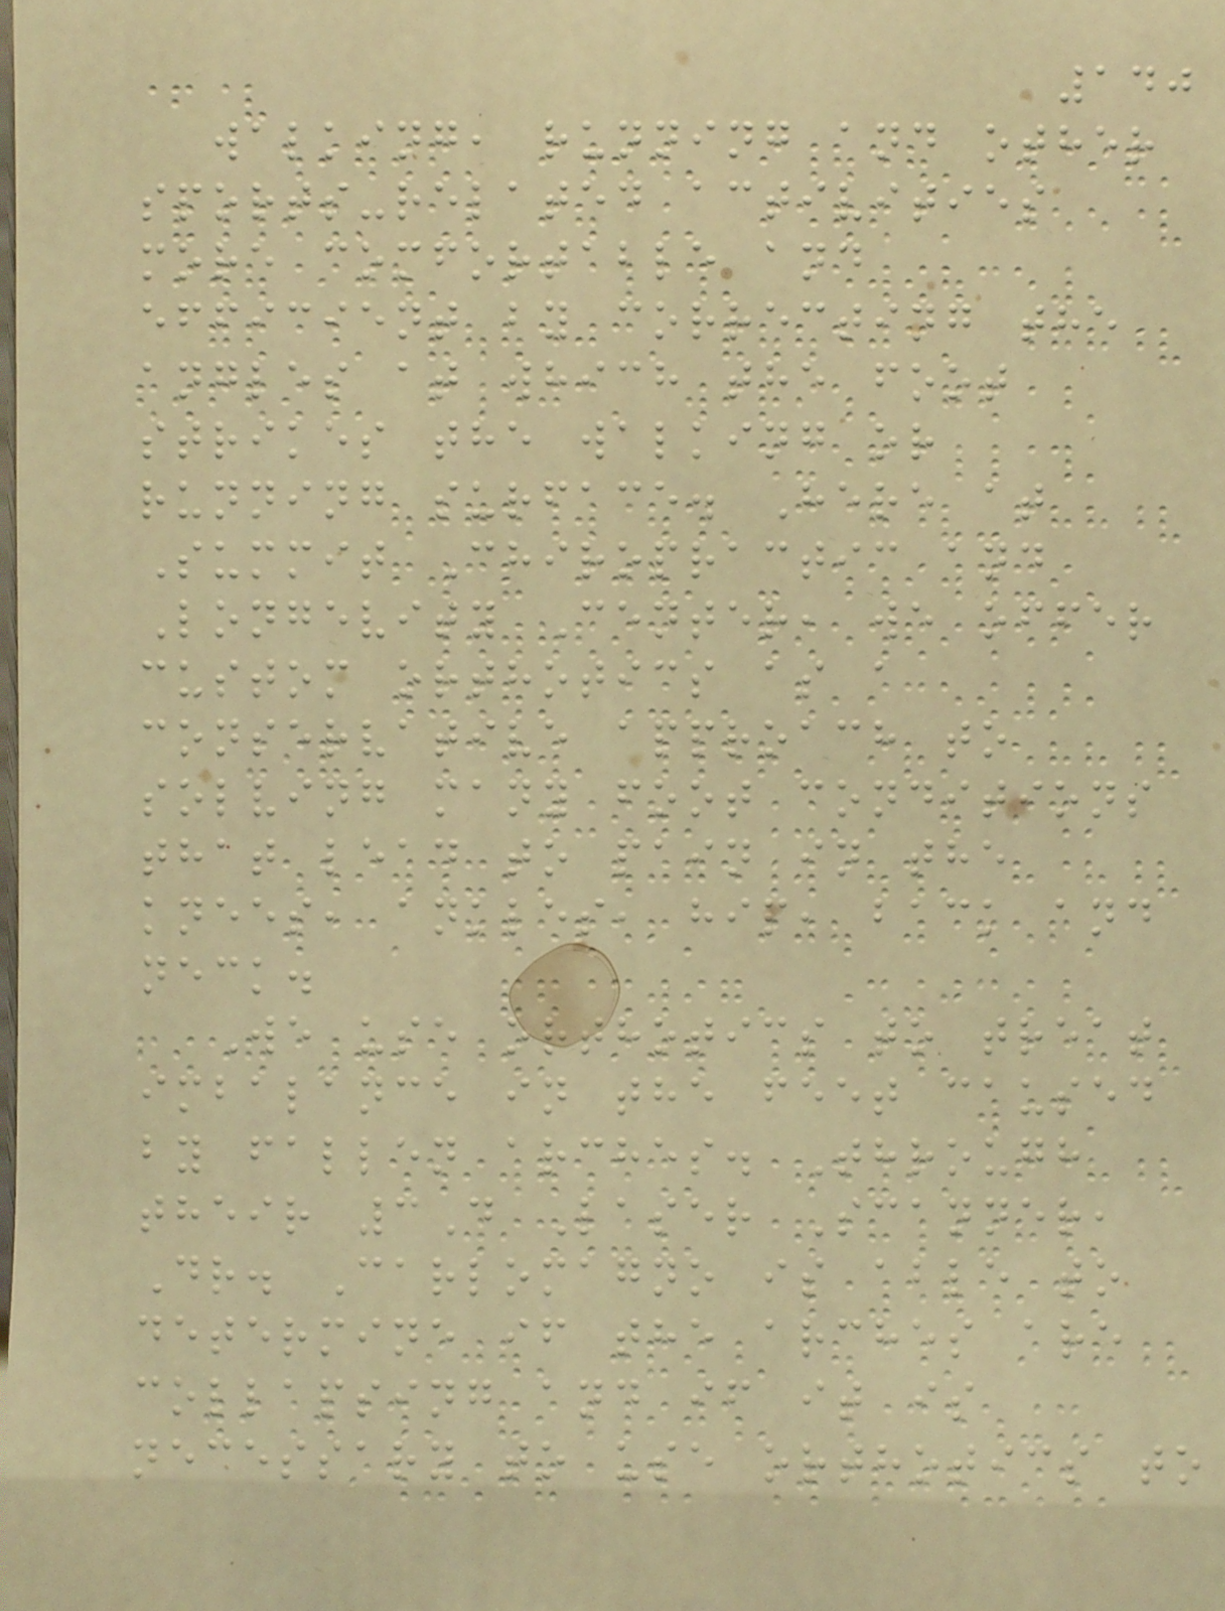140
walking, running and other
sports-related activities
more comfortable and
efficient by correcting the
angles at which the foot
strikes the walking or
running surface. Here at
Summit Chiropractic and
Longevity Center, we offer
custom orthotics as a
conservative approach to
solving many foot conditions
that lead to pain in the
knees, ankles, hip, back and
neck.
We use orthotics to treat
imbalance in the feet caused
by fallen arches. Through
their 3D Laser Scanner,
Dr. Carlomagno is able to
determine if the arches are
collapsing and if it is
necessary to use orthotics to
